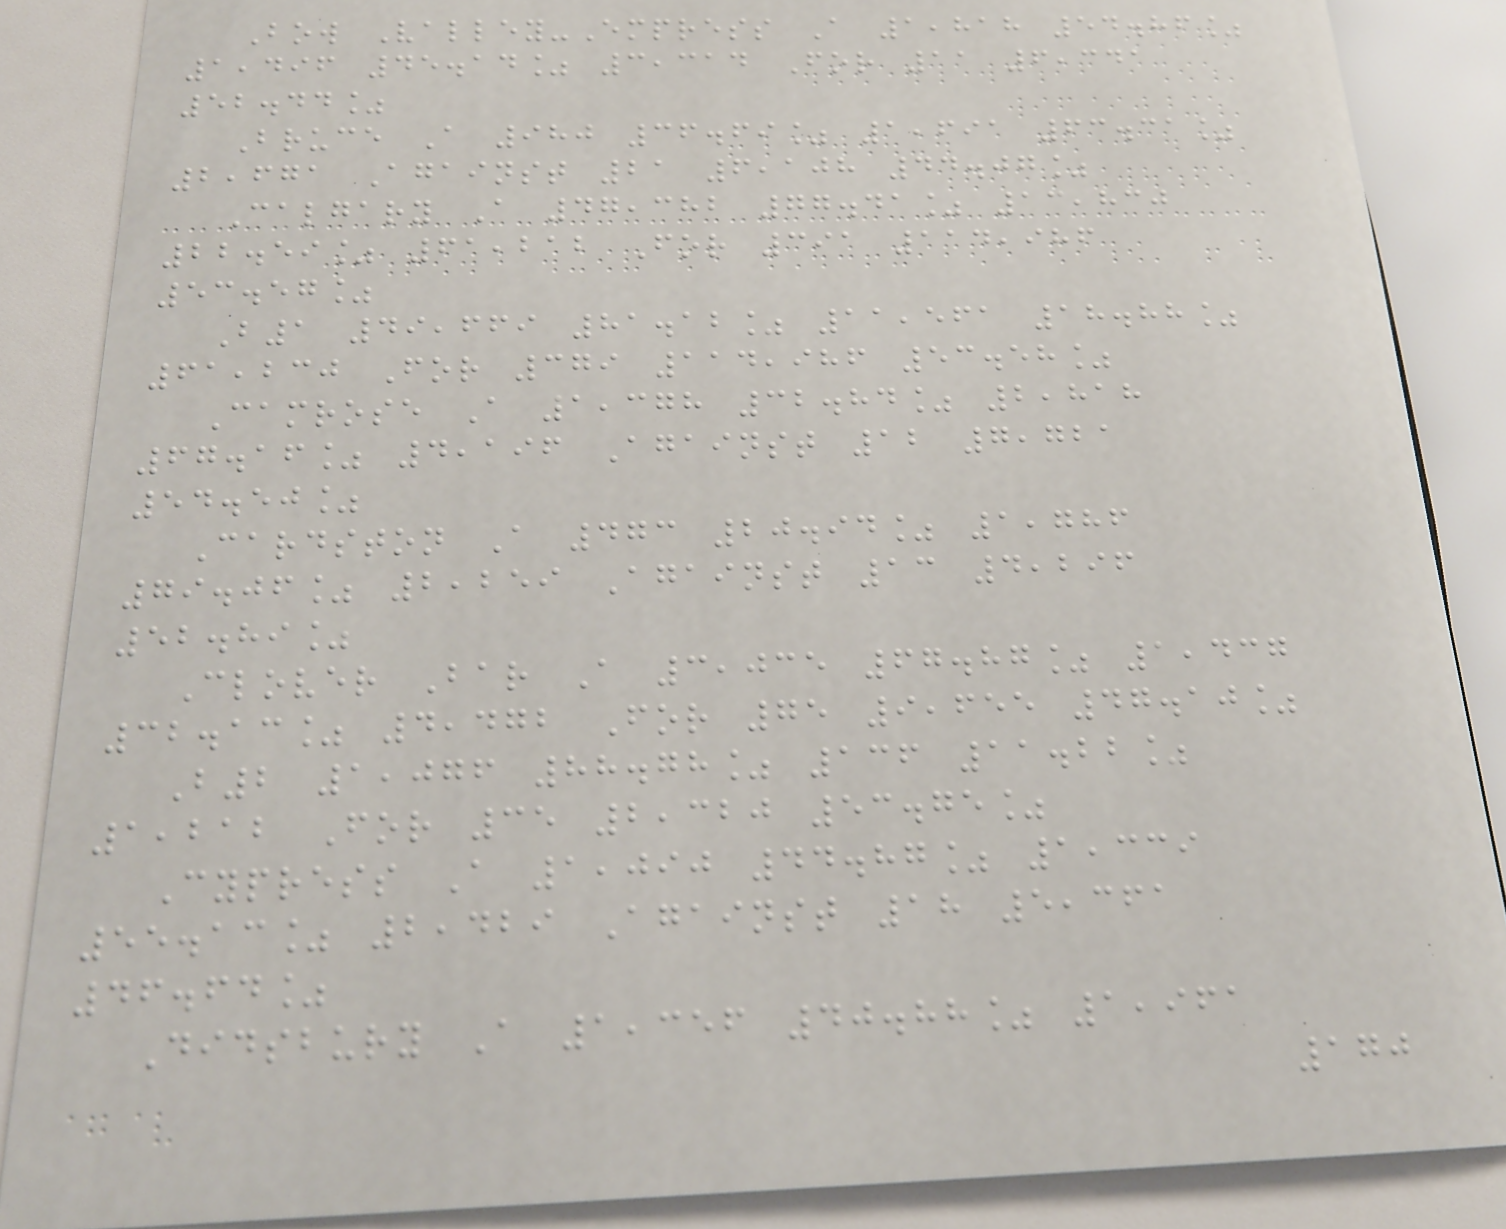Bow Valley-Empress A 1,818 54.86%
1,496 45.14% 3,314 For 11 6,341
52.44%
Bruce A 980 36.69% 1,691 63.31%
2,671 Against 21 6,108 44.07%
Calgary A 47,382 77.41% 13,830
22.59% 61,212 For 391 114,986
53.57%
B1 49,669 81.12% 11,561 18.88%
61,230 For 379 114,986 53.58%
Camrose A 1,378 32.84% 2,818
67.16% 4,196 Against 12 7,721
54.50%
Cardston A 473 20.94% 1,786
79.06% 2,259 Against 13 4,296
52.89%
Clover Bar A 3,035 67.87% 1,437
32.13% 4,472 For 75 9,655 47.10%
B2 1,076 88.78% 136 11.22%
1,212 For 35 2,320 53.75%
Cypress A 1,090 44.87% 1,339
55.13% 2,429 Against 18 5,361
46.64%
Didsbury A 1,356 40.88% 1,961
170
